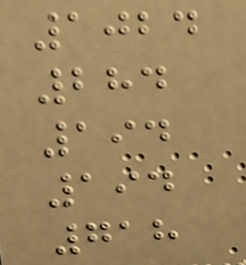1024
284
194
194
718
